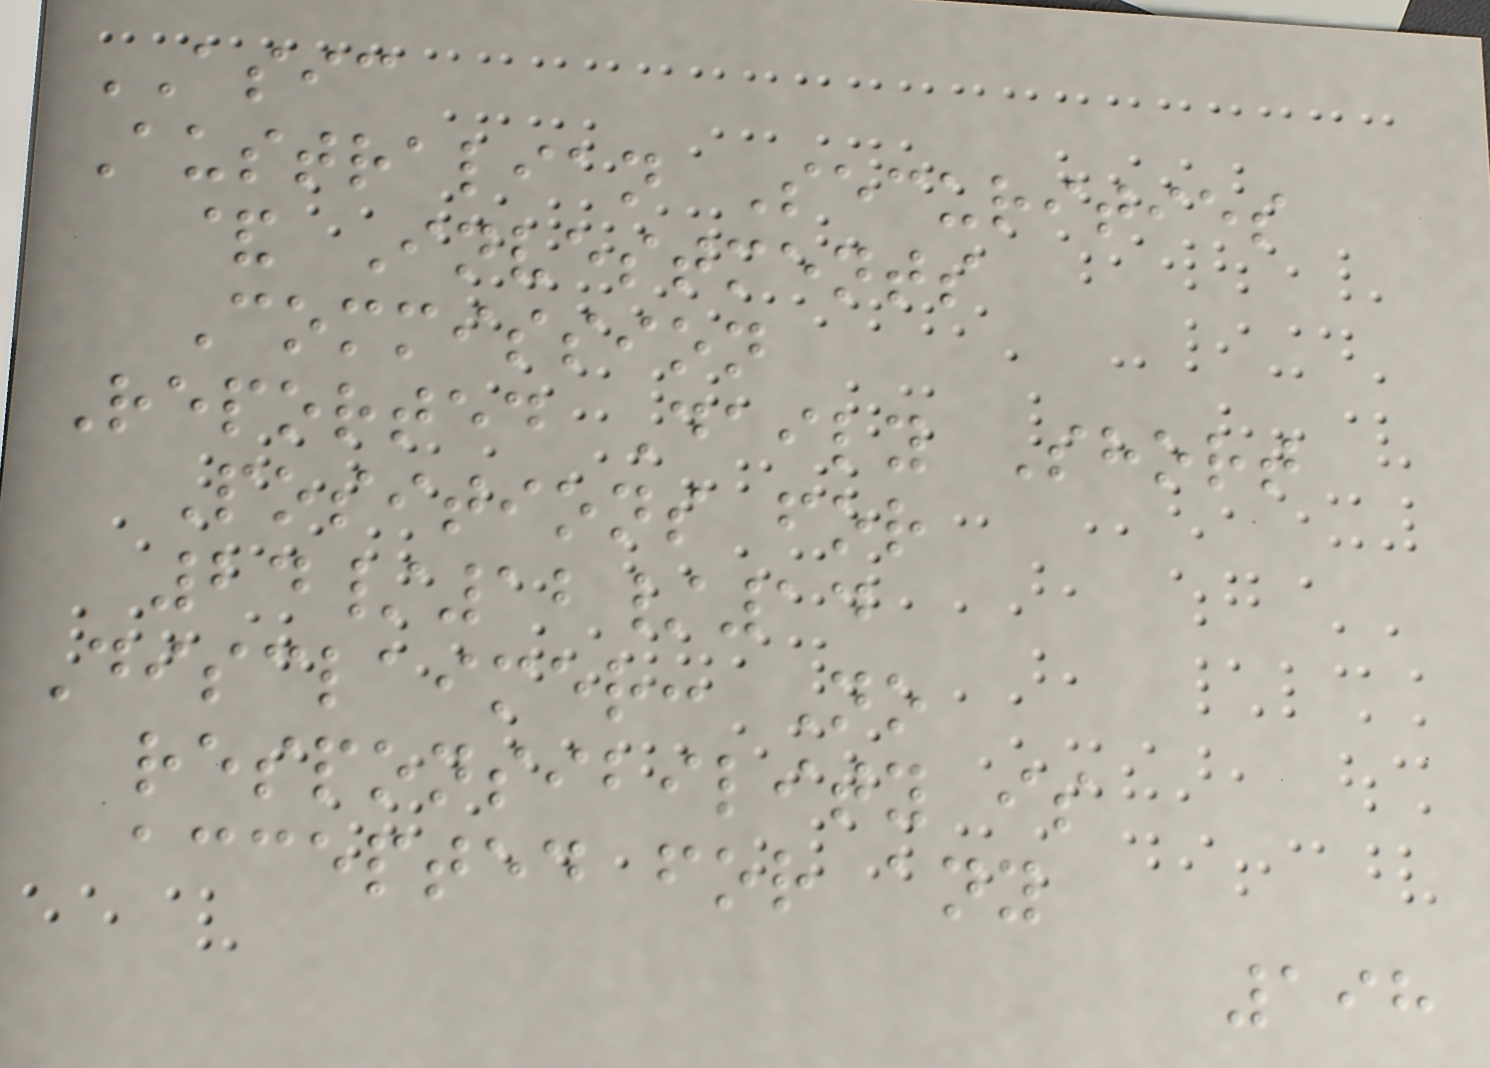ASIC
Australian Securities
& Investments
Commission
Reported Daily Short
Positions for
24/12/14
Disclaimer: No
responsibility is
accepted for any
198
